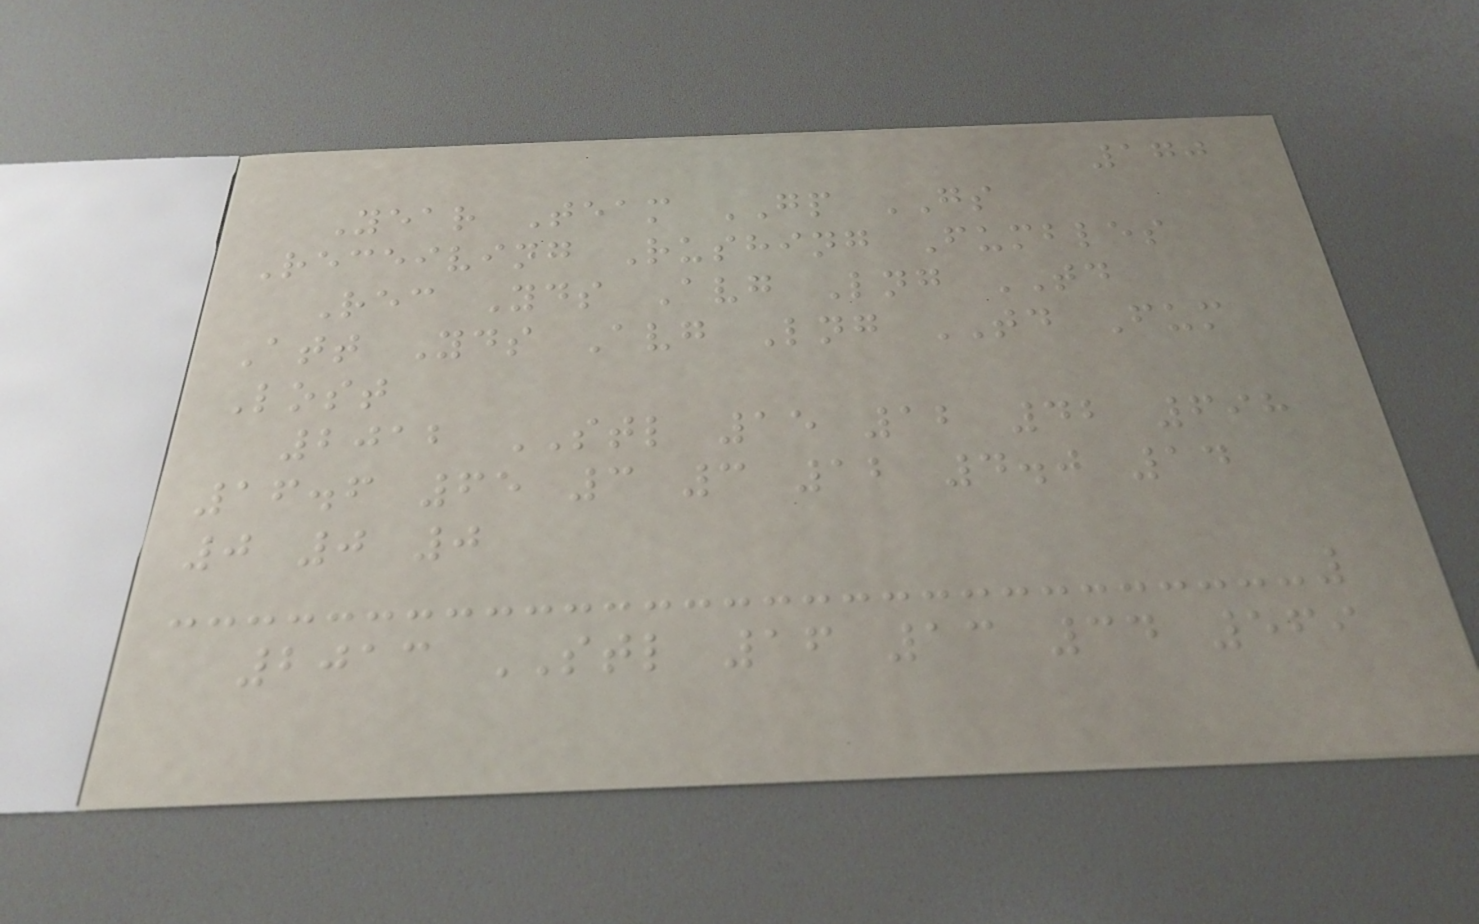170
Year Team GP GS
Receiving Rushing Fumbles
Rec Yds Avg Lng TD
Att Yds Avg Lng TD Fum
Lost
2012 STL 15 12 42 698
16.6 65 3 3 12 4.0 14
0 0 0
2013 STL 16 13 34 569
